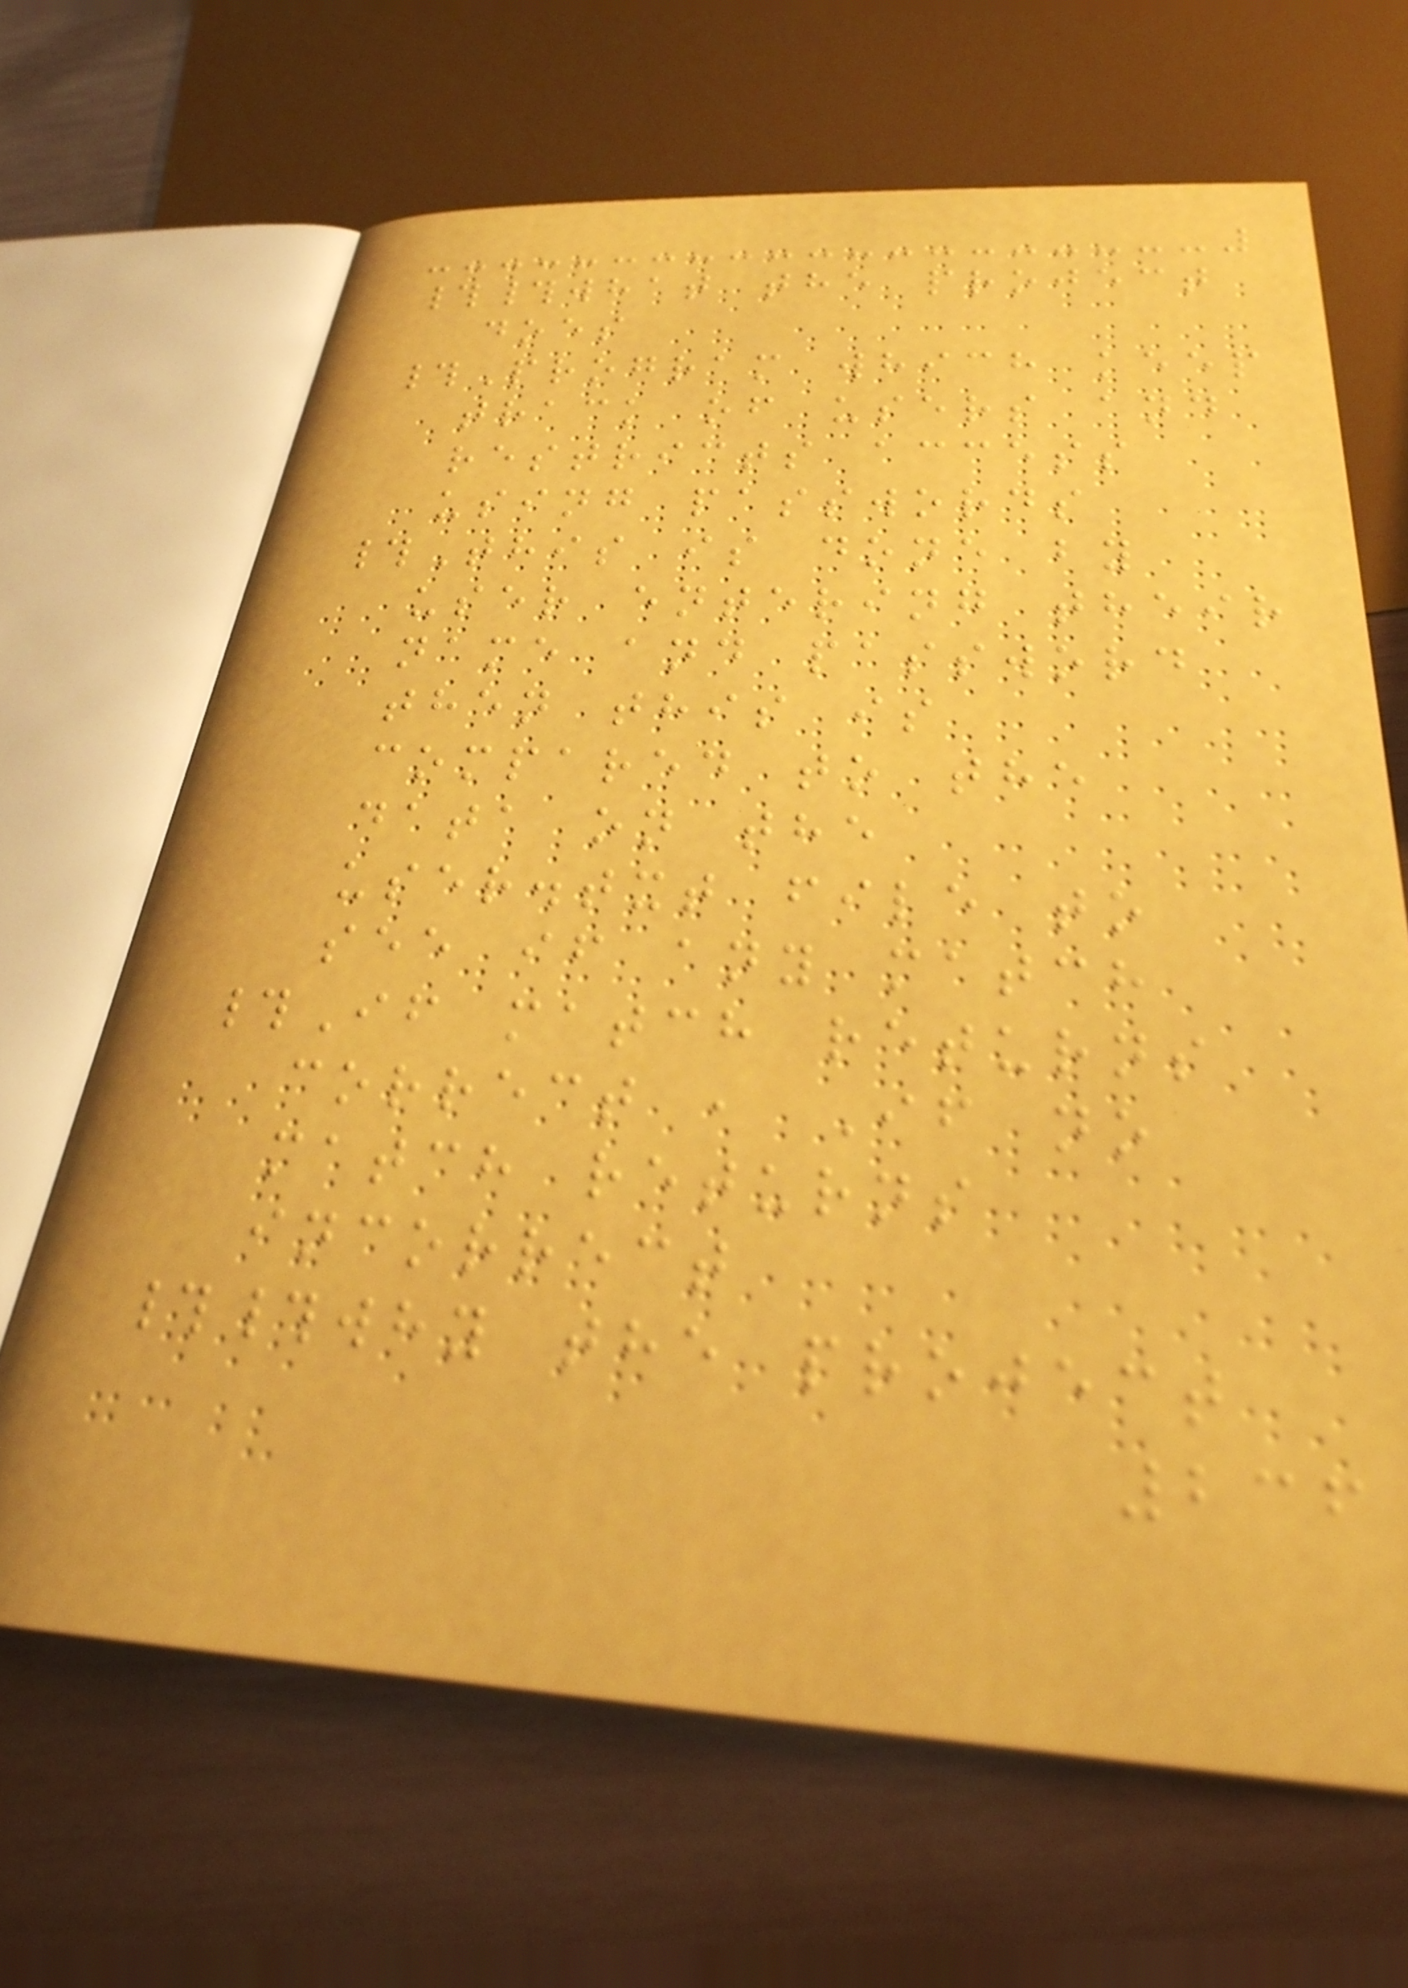##what the project
does
#Program which keep
track of users and
restricts access
using passwords
#This is done by
user entering their
name and password
then this is
compared to the
data on the
user.txt file to
see if any match
#If match returns
correct , If no
match returns
incorrect
##why the project
236
